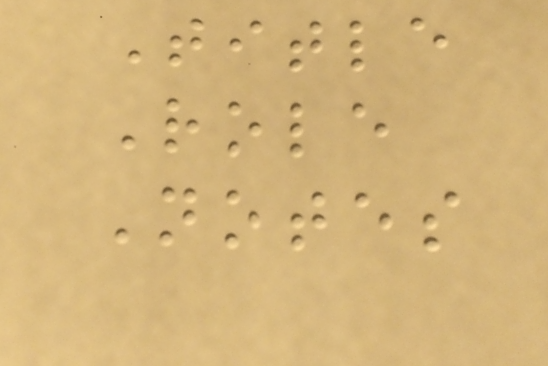Title
Role
Notes
